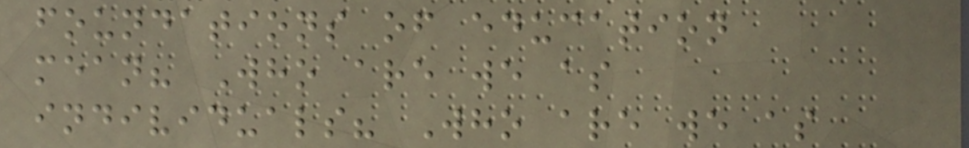foundations of education
mean? Who are we as
individuals? Who are we as
